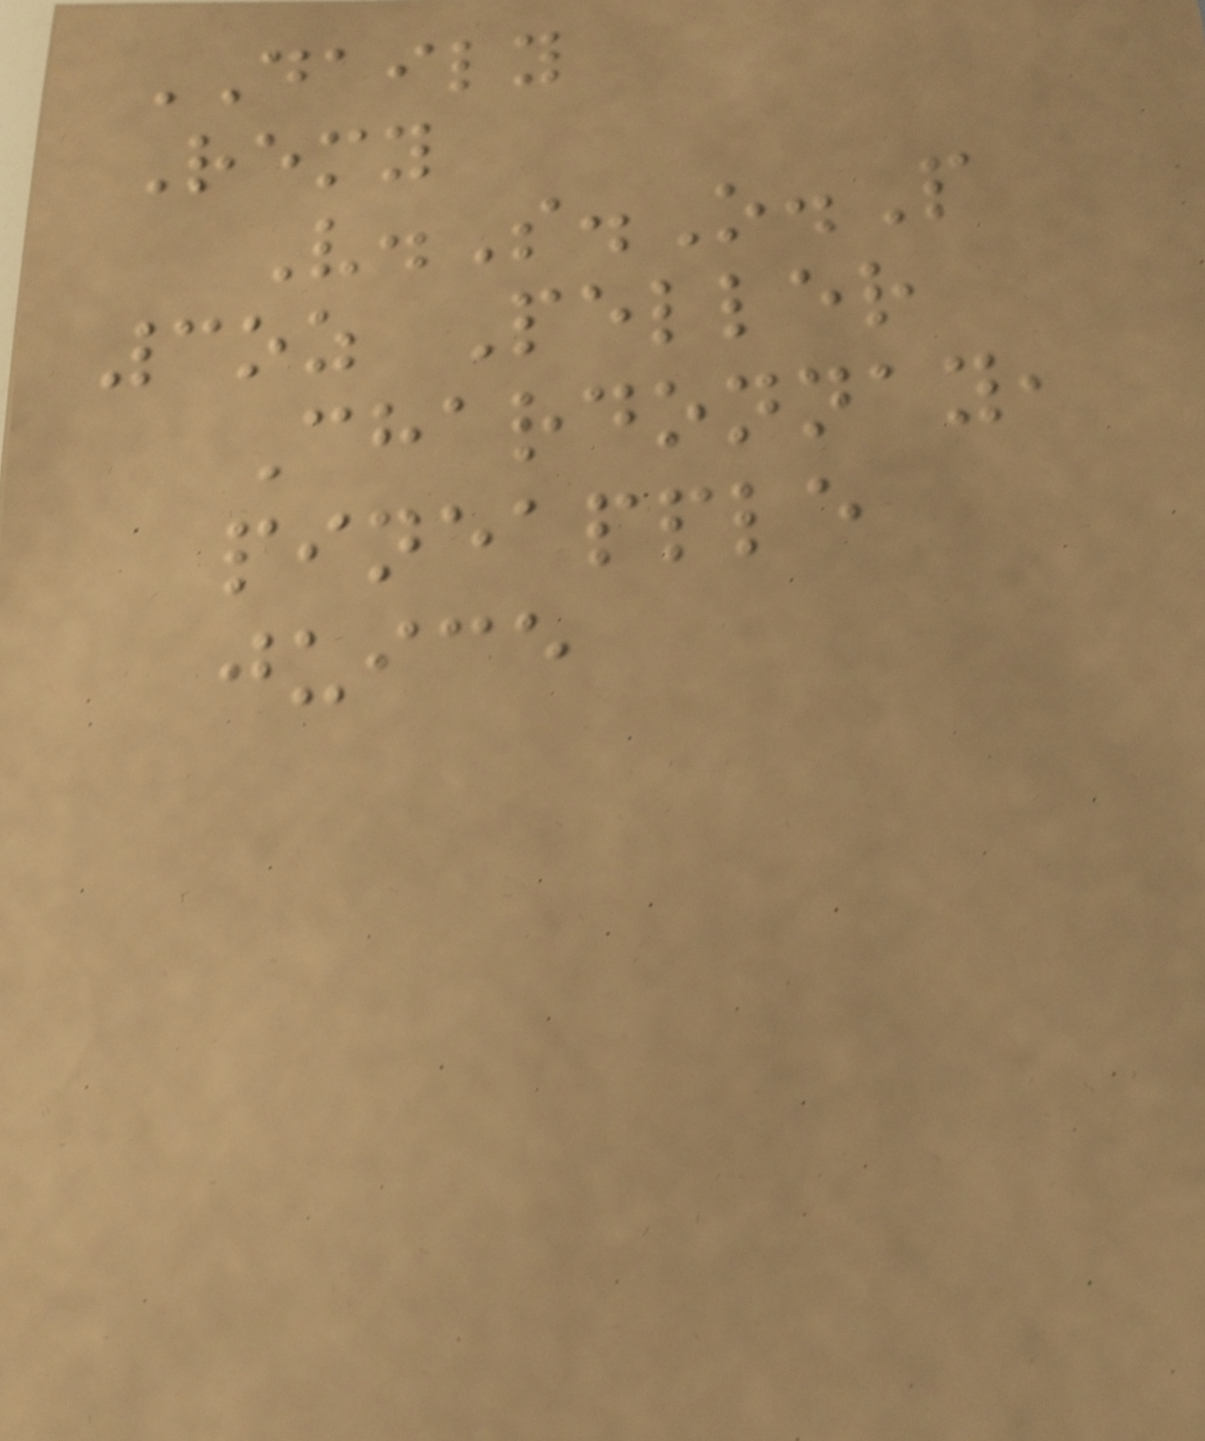DAILY
Remy
V.S.O.P
3oz Peller
Chardonnay,
pineapple
juice
